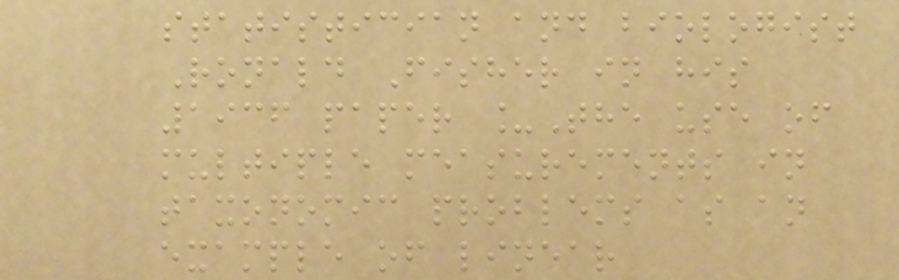statistician and biologist
Ronald Fisher in his
1936 paper _The use of
multiple measurements in
taxonomic problems as an
example of linear
